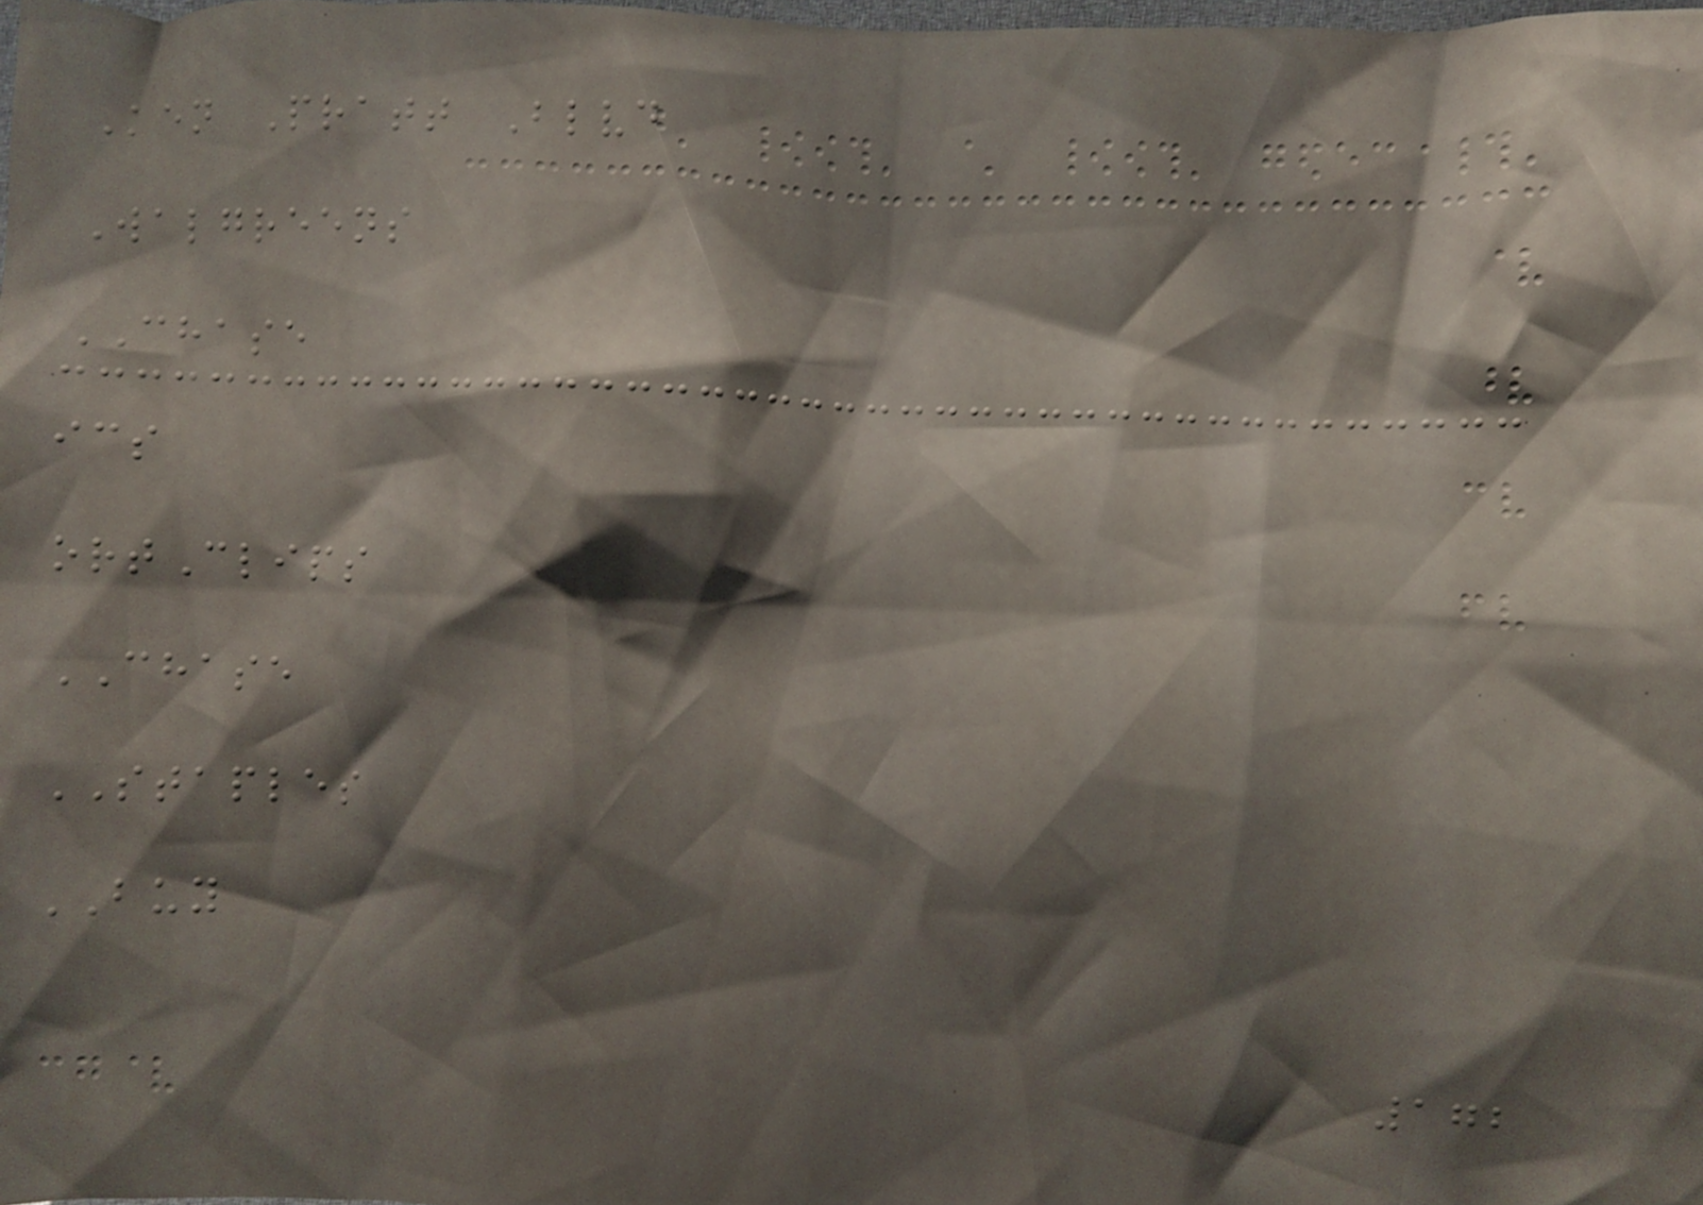Ken Pratt Blvd
Walgreens
CHASE
ics
ortClips
CHASE
STAPLES
BUY
172
